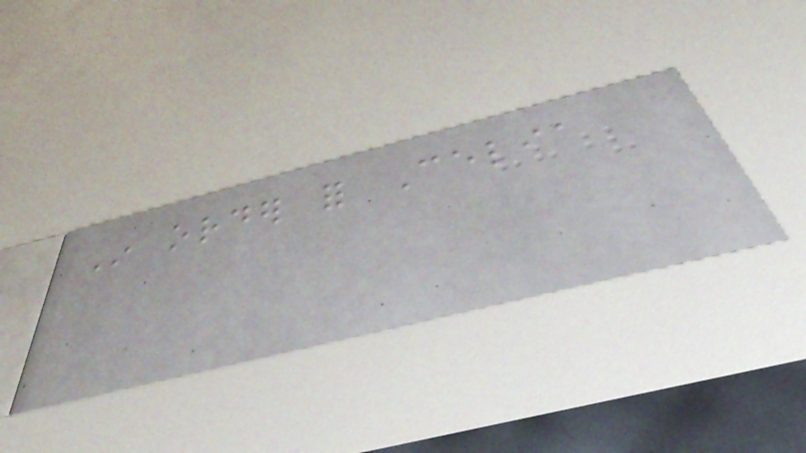In order for Celia
